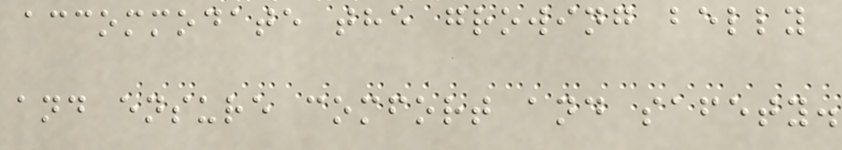accommodate the growing belly
and ensure comfort and safety.
